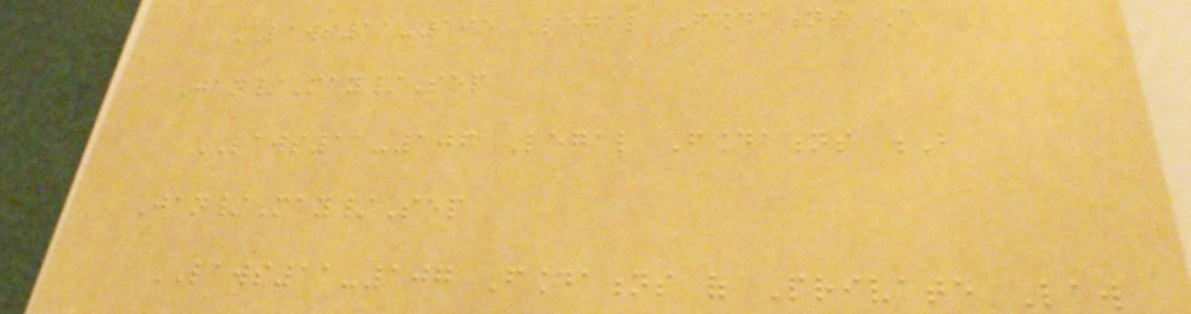LAWS11-105 Legal Foundations A
Jan/May/Sep
LAWS11-106 Legal Foundations B
Jan/May/Sep
LAWS11-107 Foundations of Private Law
